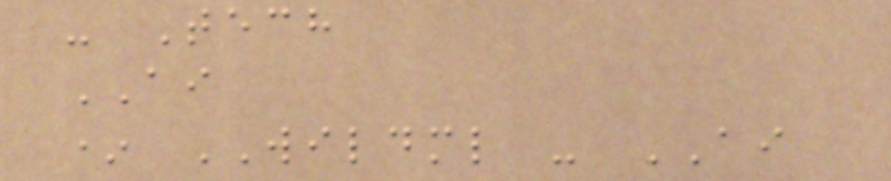- Tech
AI
* WILDML - AI
